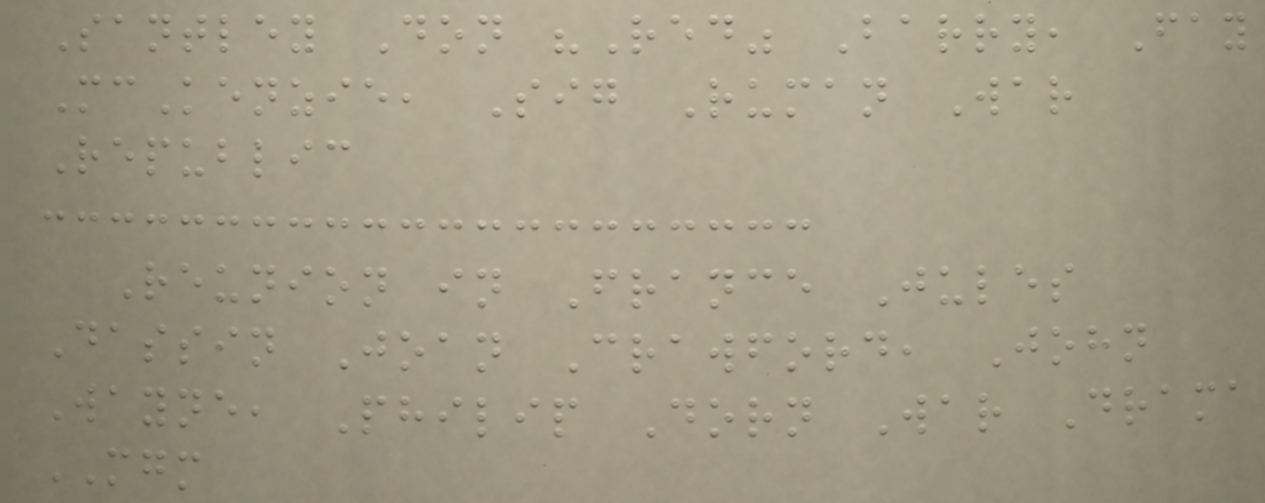Santley Don "Red" Barry, Fay
McKenzie, Sig Ruman War
Republic
Reunion in France Jules
Dassin Joan Crawford, John
Wayne, Philip Dorn War Drama
MGM
